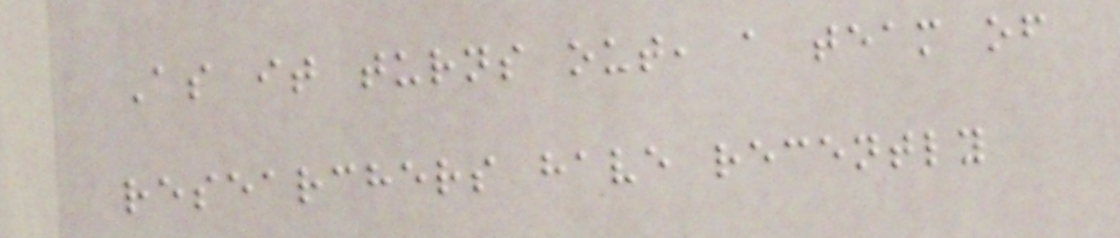As it turns out, a team of
researchers have recently
